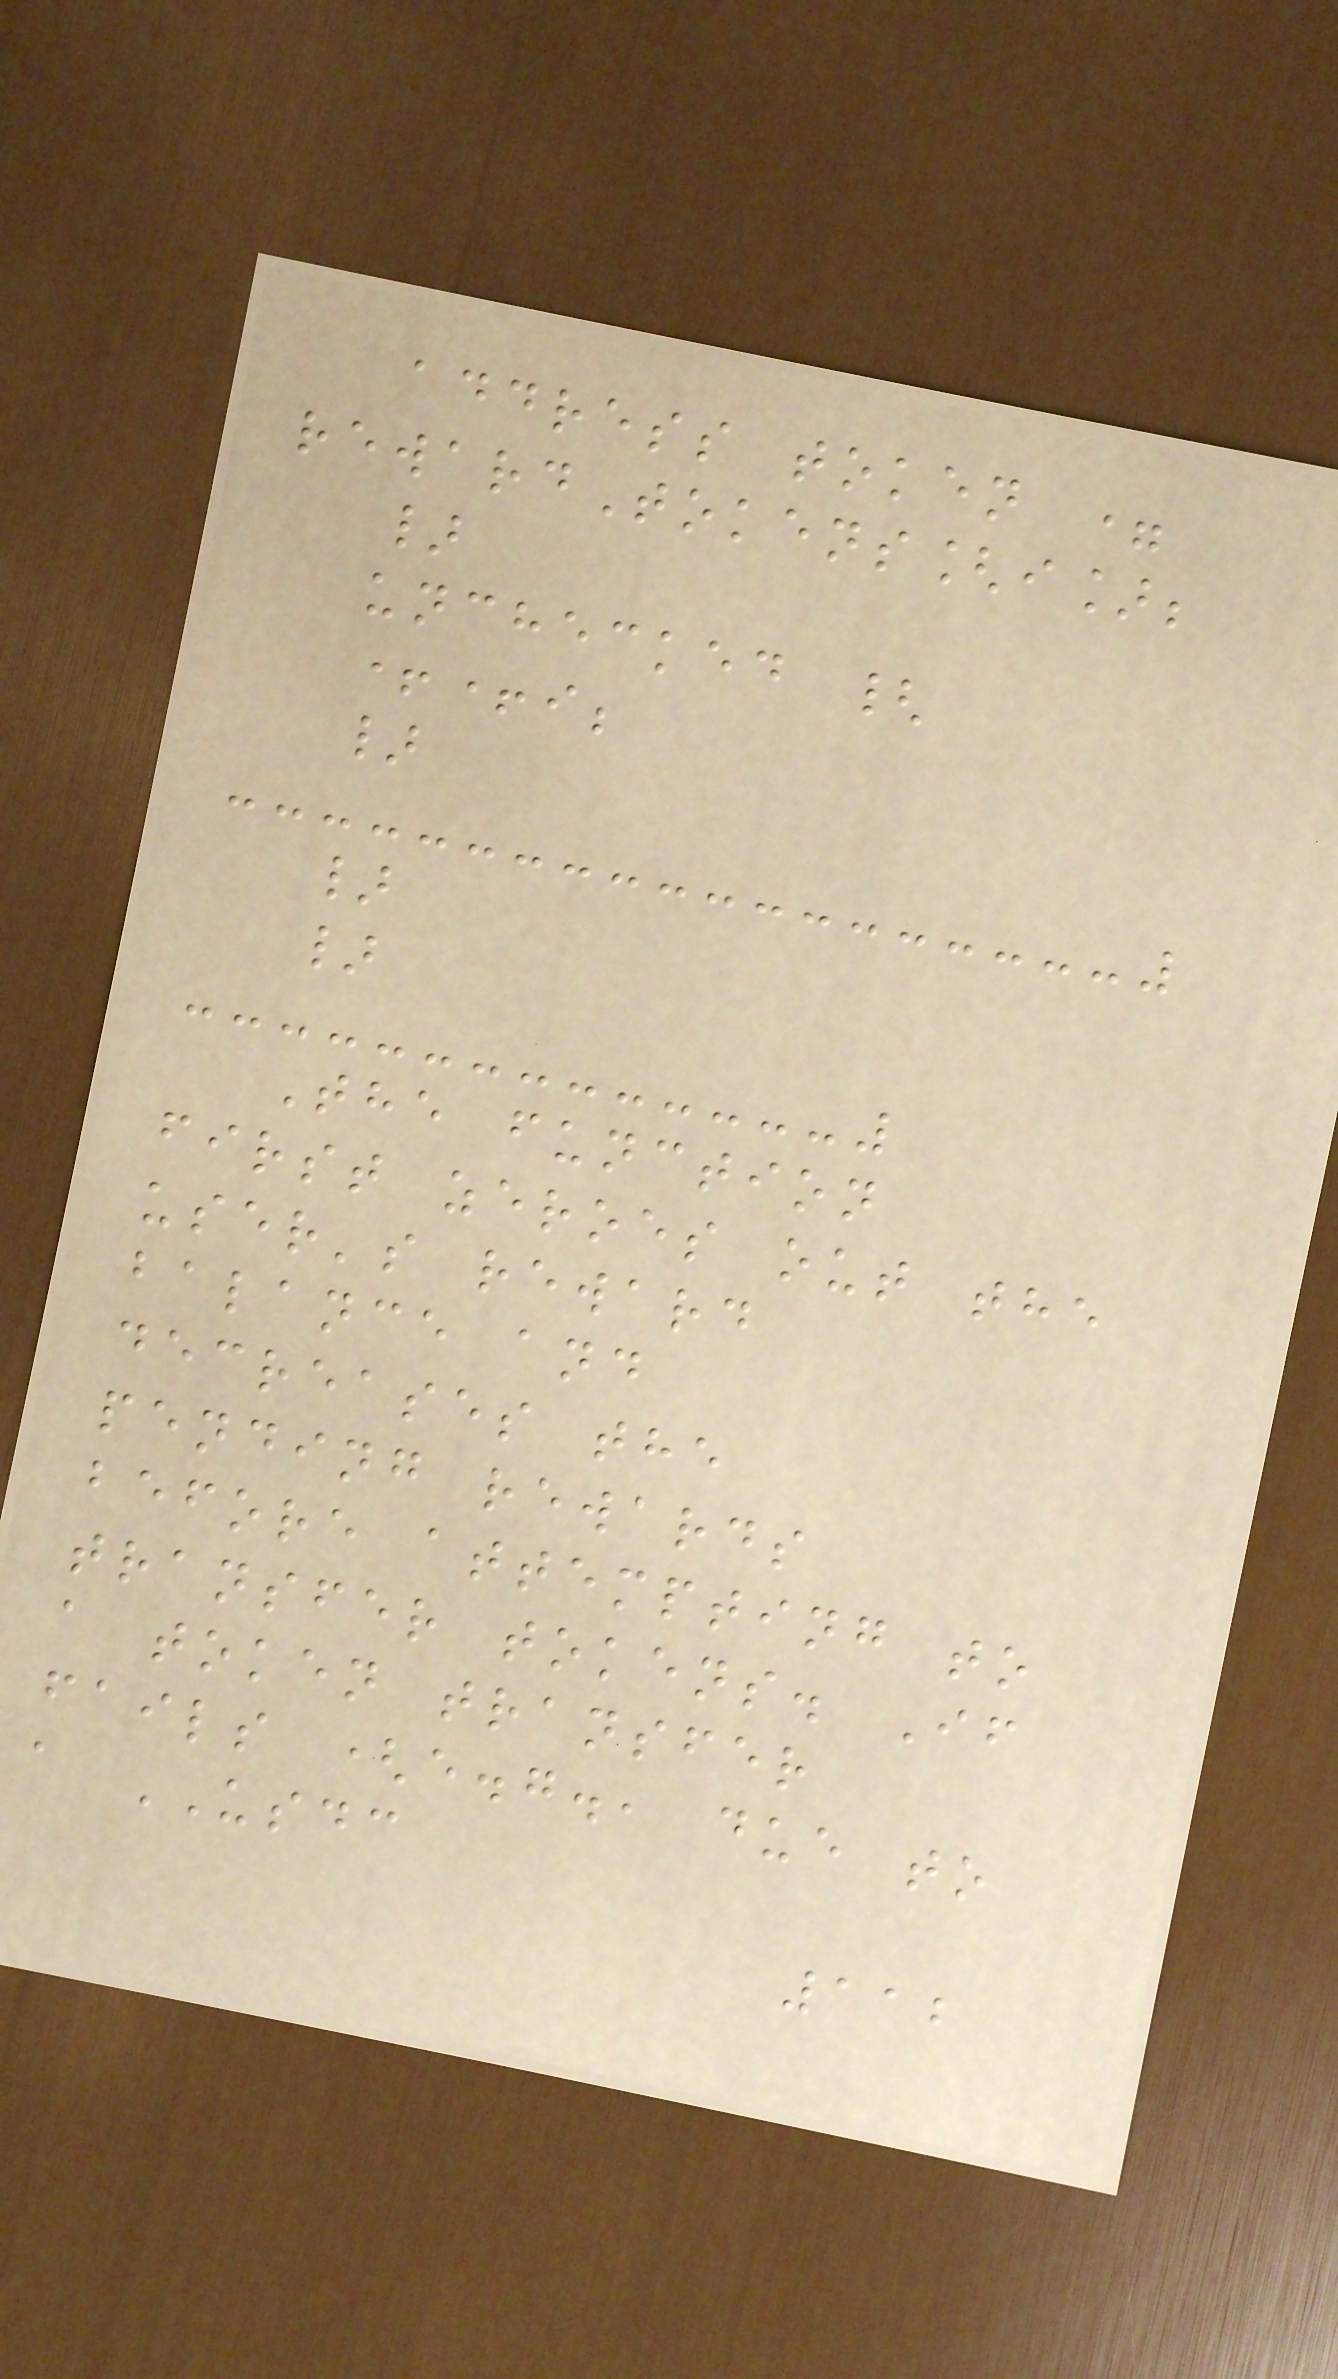address token =
rewardTokens[i];
}
unchecked {
++i;
}
}
}
The function
first zeroes out the
user's reward
balance and
decreases the
pending rewards
before attempting to
transfer tokens. If
a token transfer
fails (e.g., due to
a USDC
112
